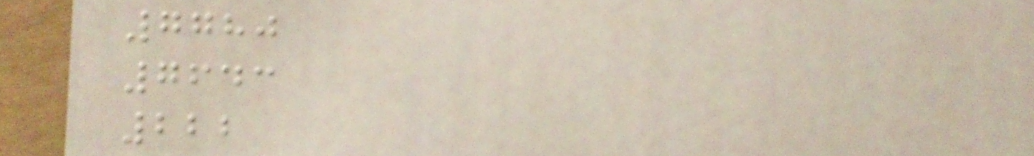7780
7643
222
